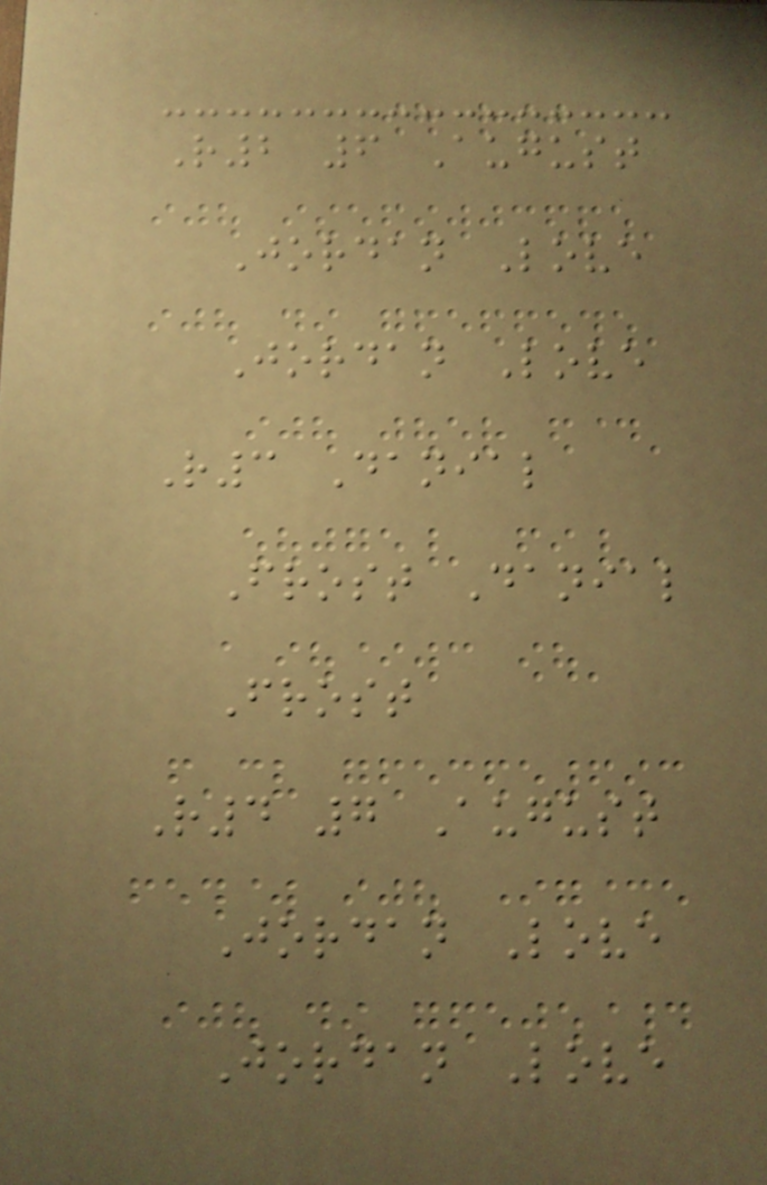R2 6 August
Jordan Love
Jordan Love
R3 Danial
Frost Danial
Frost
R4 7 August
Jordan Love
Jordan Love
